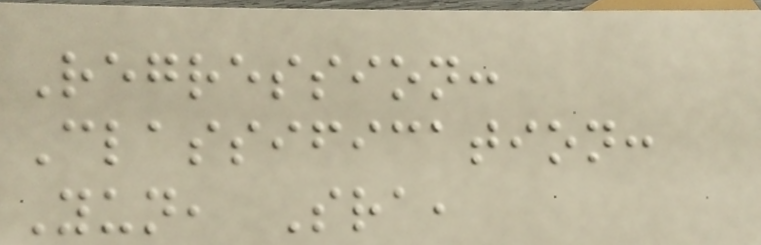Regression:
Classification:
Yun, Sra,
